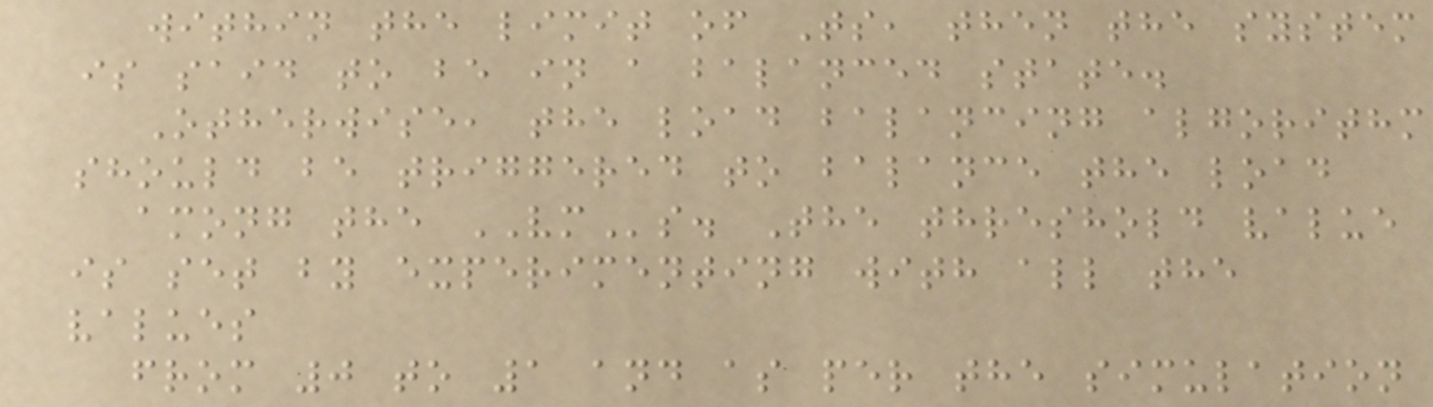within the limit of Ts, then the system
is said to be in a balanced state.
Otherwise, the load balancing algorithm
should be triggered to balance the load
among the VMs. The threshold value
is set by experimenting with all the
values
from 0 to 1 and as per the simulation
